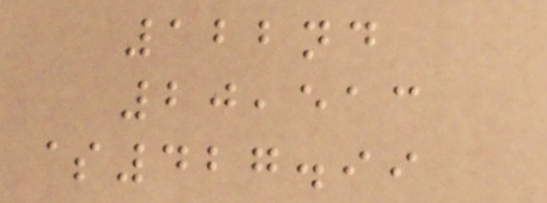122nd
20,513
$427.99
